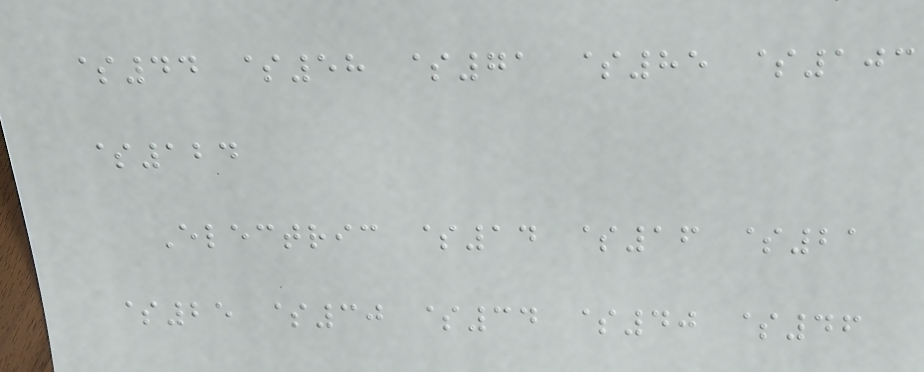$44 $58 $71 $85 $103
$124
Electric $14 $16 $21
$25 $30 $34 $40 $46
